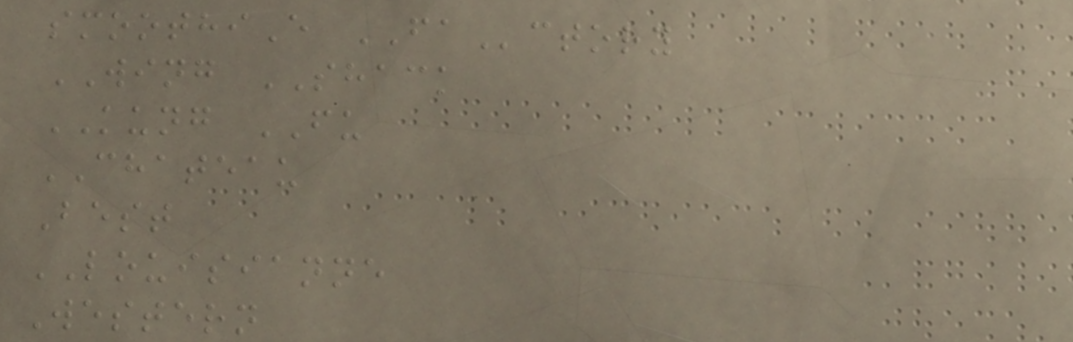smoothiE FActory
WING SHACK
KUNG FU
CHATEAU
Best
LOUISIANNE
Western
